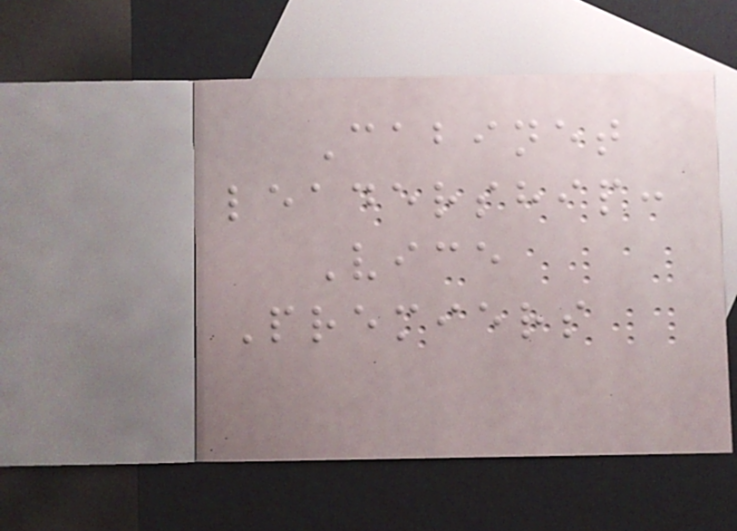Cabinet
leadership:
Vice
Premiers
